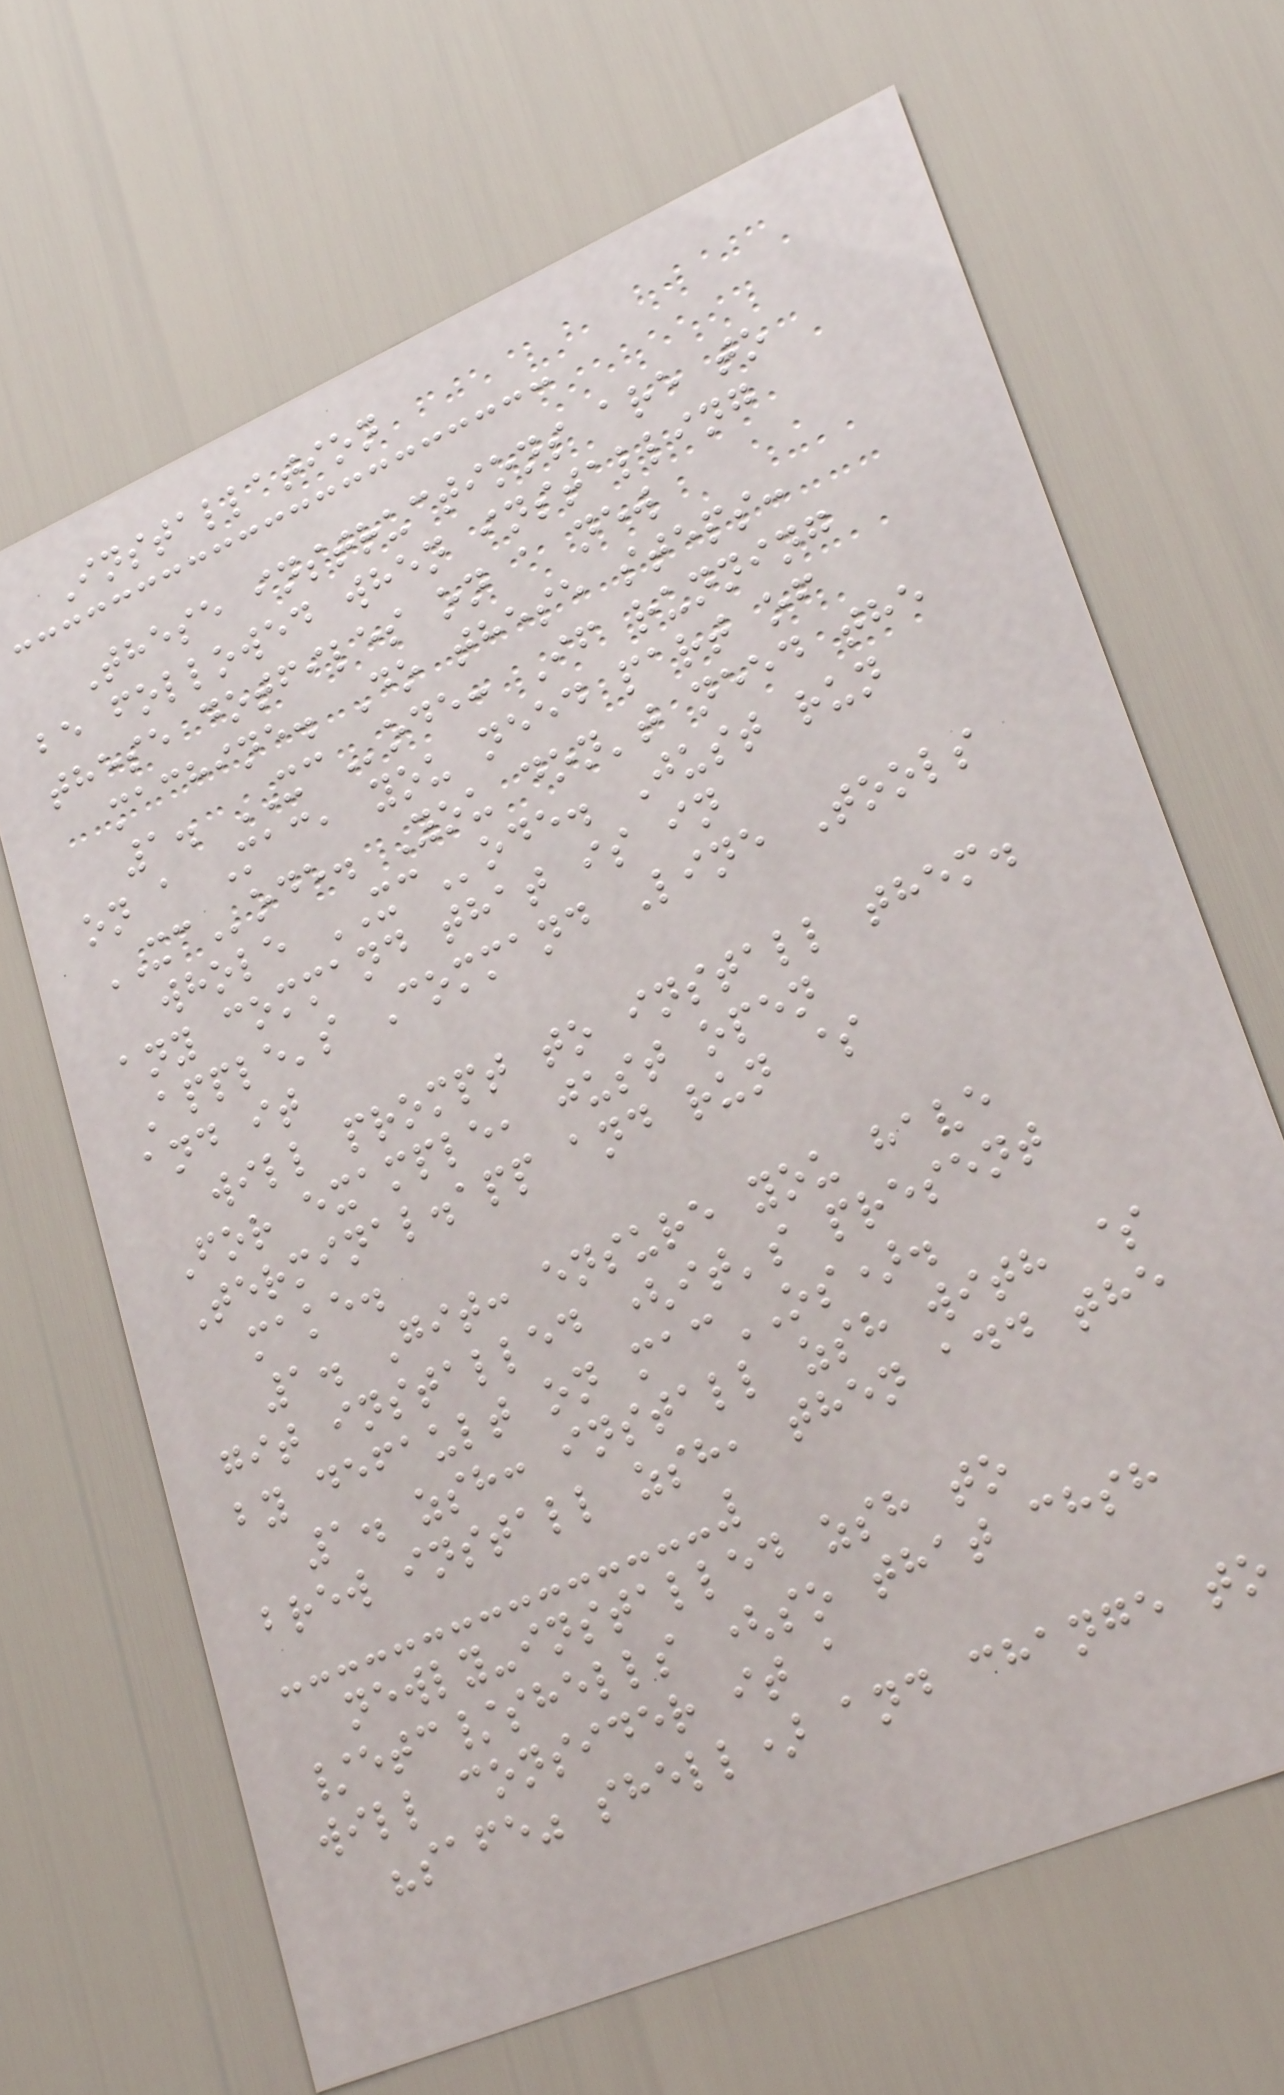Installation
These instructions are to
be followed when installing
these dotfiles on a new
machine. Do these steps:
1. XCode: If running
on a Mac, you need part of
XCode. You don't need the
whole XCode. Just run
any command that is in
Apple's Command Line Tools
and it
will prompt to install them.
For example, just open
Terminal.app and run $
make.
1. Git: ensure you have
git installed (it's present
by default on macOS).
1. zsh: install zsh with $
brew install zsh, then add the
newly-installed zsh to
/etc/shells (so that chsh
will consider it a
"safe" shell) and change to
